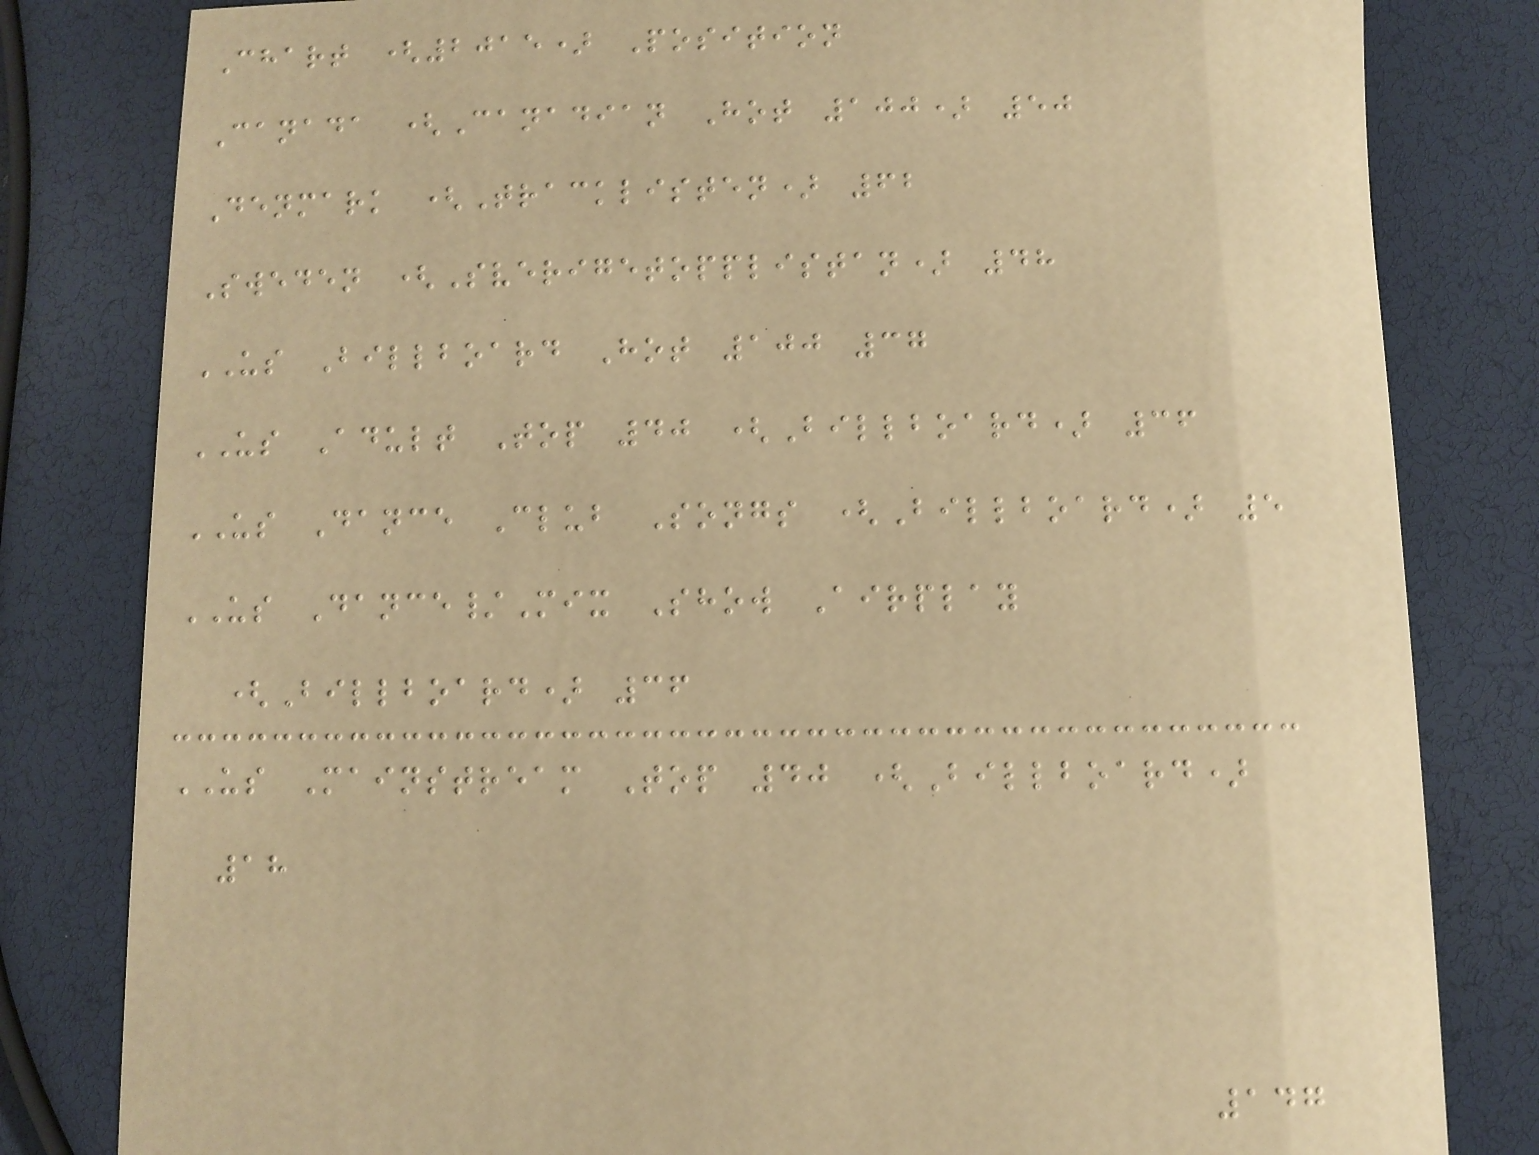Chart (2015) Position
Canada (Canadian Hot 100) 50
Denmark (Tracklisten) 62
Sweden (Sverigetopplistan) 48
US Billboard Hot 100 37
US Adult Top 40 (Billboard) 36
US Dance Club Songs (Billboard) 5
US Dance/Mix Show Airplay
(Billboard) 36
US Mainstream Top 40 (Billboard)
18
147
